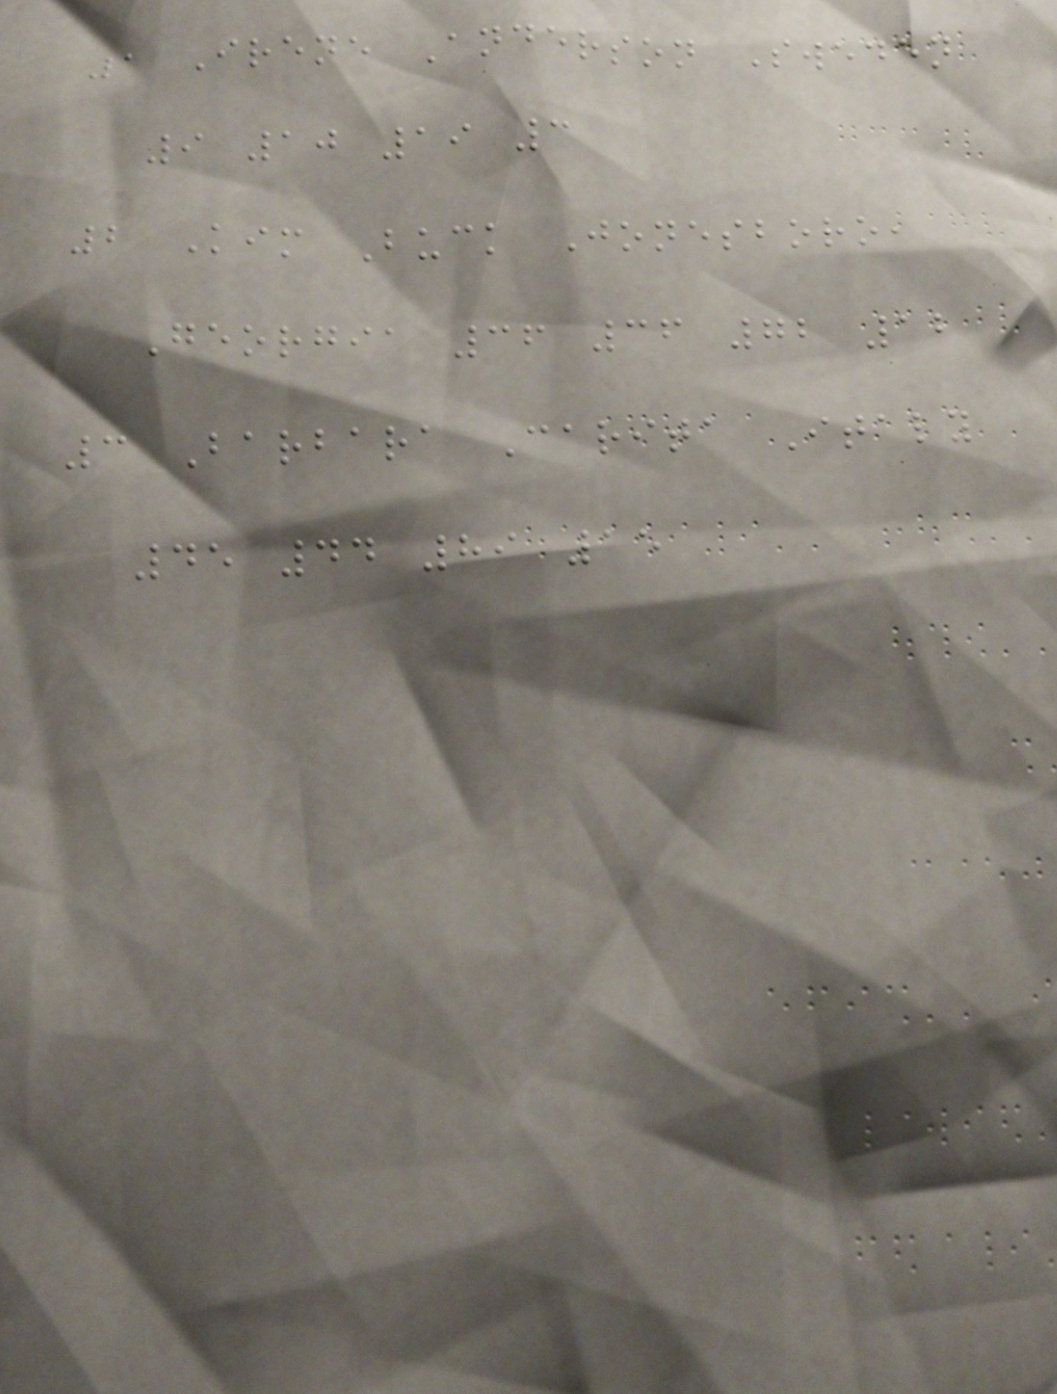1 Irene Anderson Sweden
9 10 19 3
2 Kim Buck Jonesboro,
Georgia 36 36 72 12
3 Barbara Carita Italy
45 44 89 15
